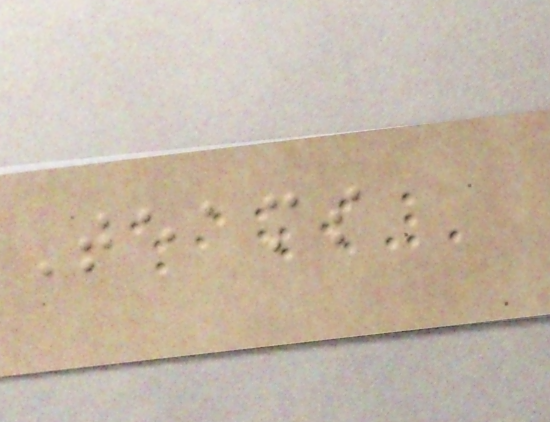Teams
